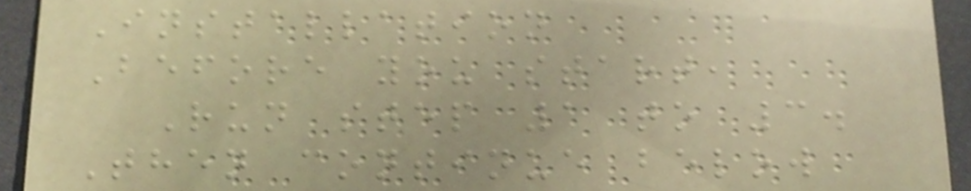Installation
Before you start,
Run step 1 to 3.
Then continue below
